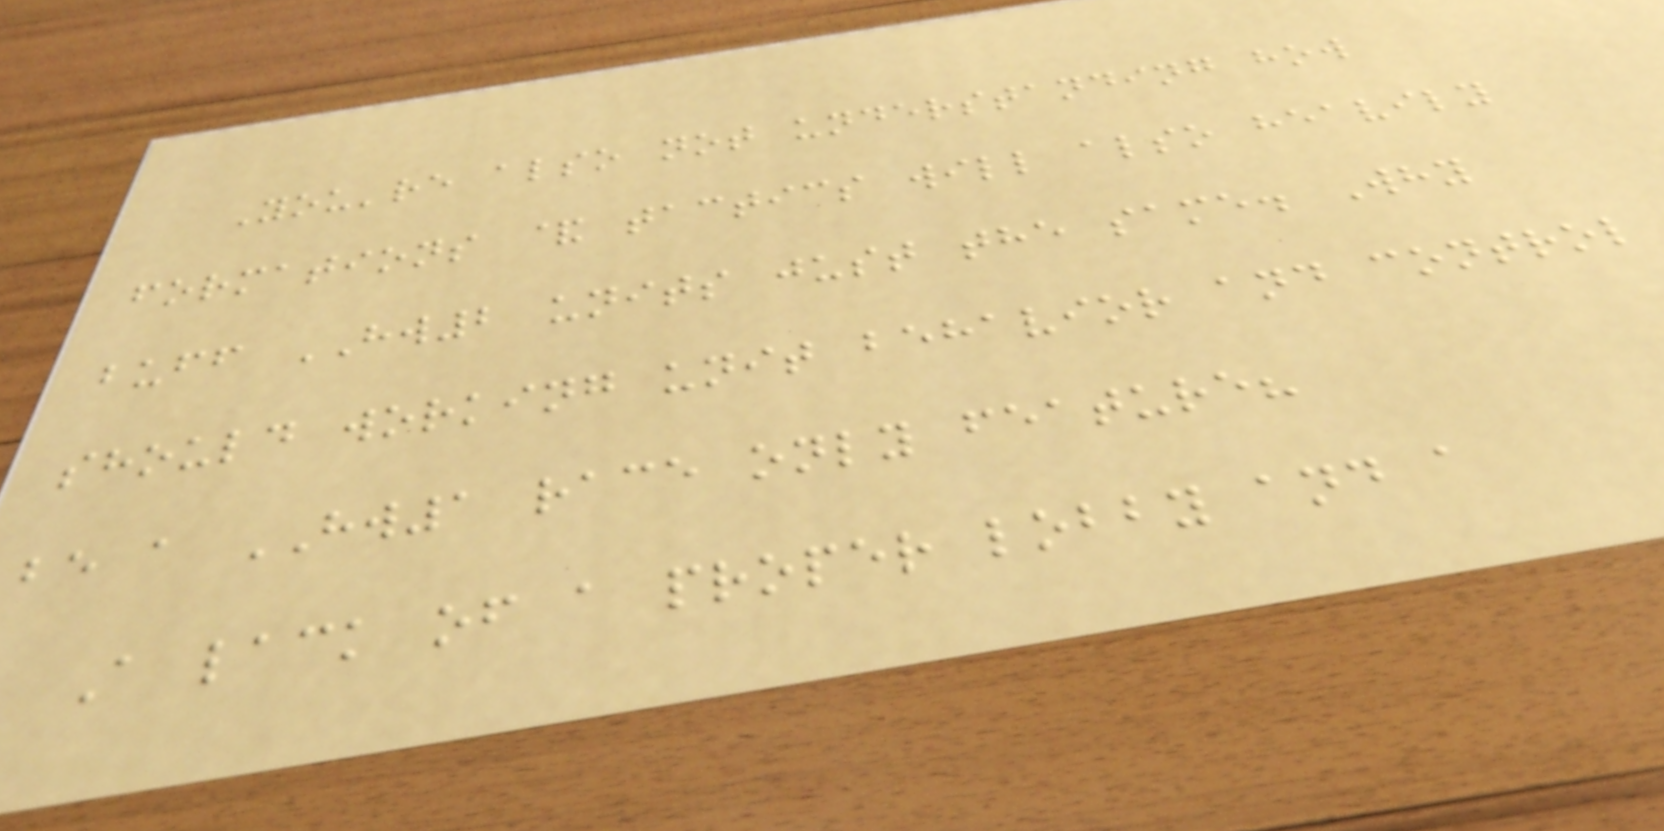You're also not understanding how
formations & tactics will also heavily
buff HW2 units just the same. Why
should working unit behavior and control
be a HW1 race only feature?
A lack of a proper lobby and a
